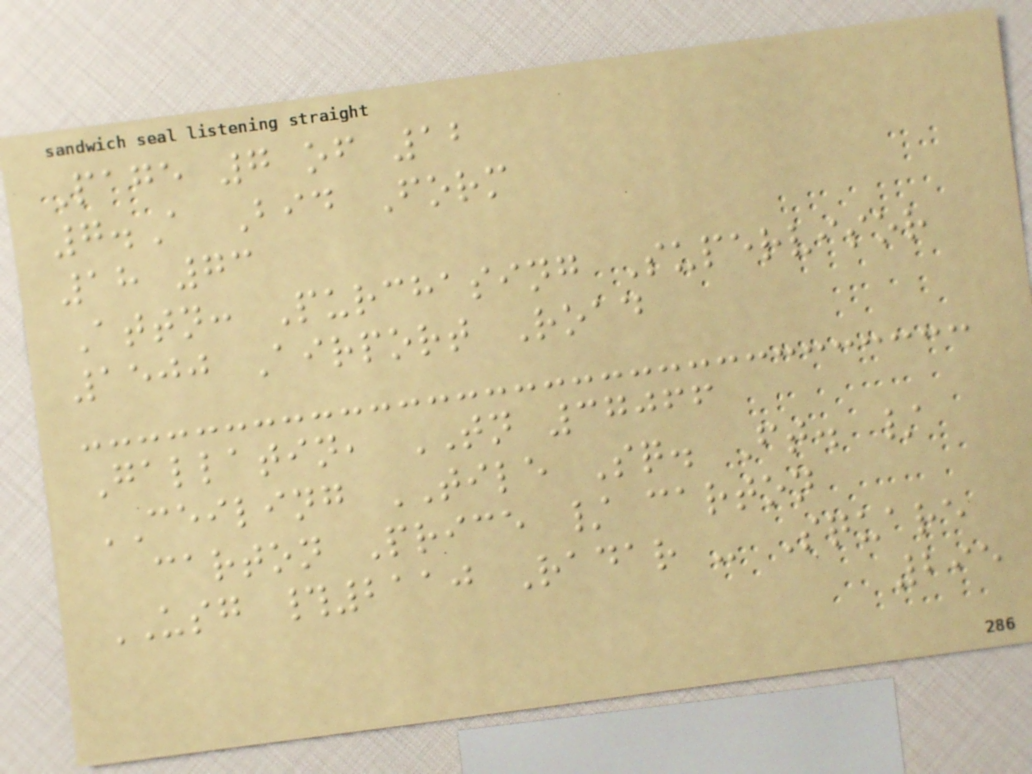Page 7 of 12
7.A Bid Form
18 73
Attn: Purchasing Supervisor
1500 Airport Road
Gallatin, TN 37066
CEILING TILE Sq. Ft. /
carton Price / carton
USG #2110 Radar - Square
295
